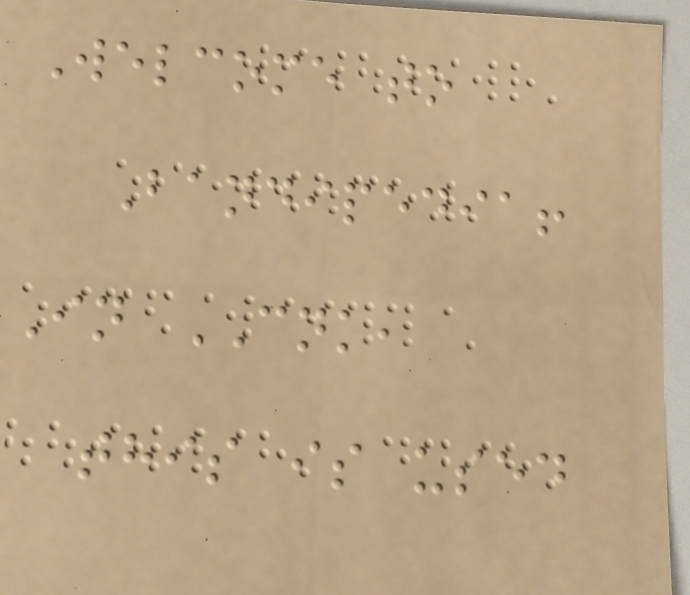Welcome to
Bandipedia!
In CNK,
this is used
